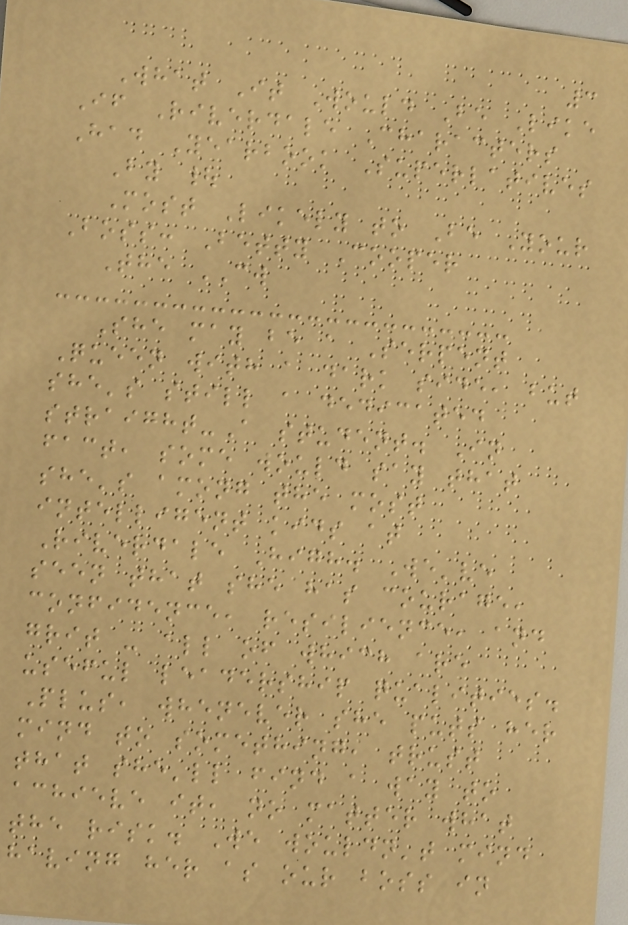3
What It Would Be Like
If Riverdale Characters
Had Yearbook Superlatives
By |
Most Likely to Be Your
Boss: Betty Cooper
The CW
She may be a Serpent
Queen with a dark side, but
she's still a dedicated
straight-A student. In
fact, some would say that
she's among the most
intelligent kids at
Riverdale High. We've
seen that she has courage,
confidence, resilience, and
grit - all of which are
useful leadership qualities.
Plus, whenever she puts her
mind to something, trust
that she'll find a way to
achieve it, no matter what
the risk. We wouldn't mind
having her as our boss in
